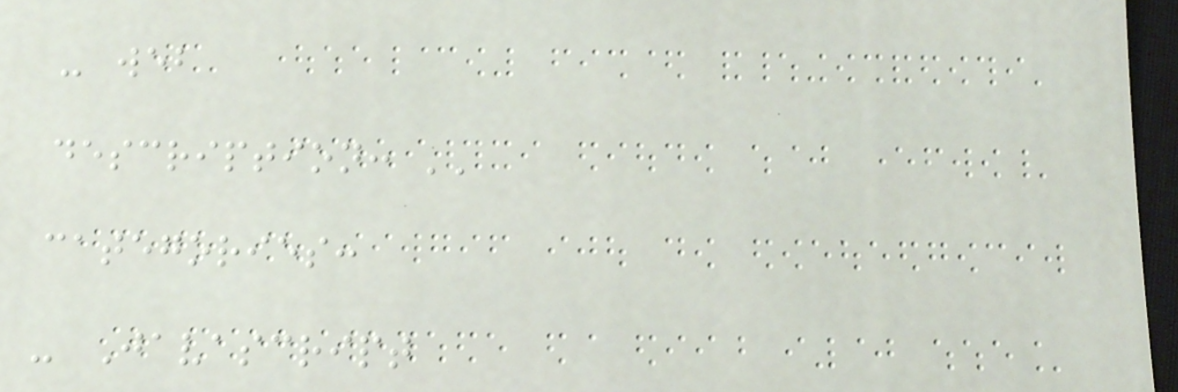- web
description: ''
categories:
- Javascript
